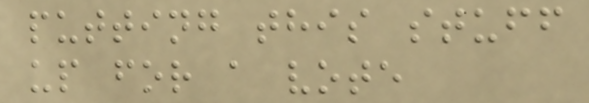putting this stuff
up for a vote
